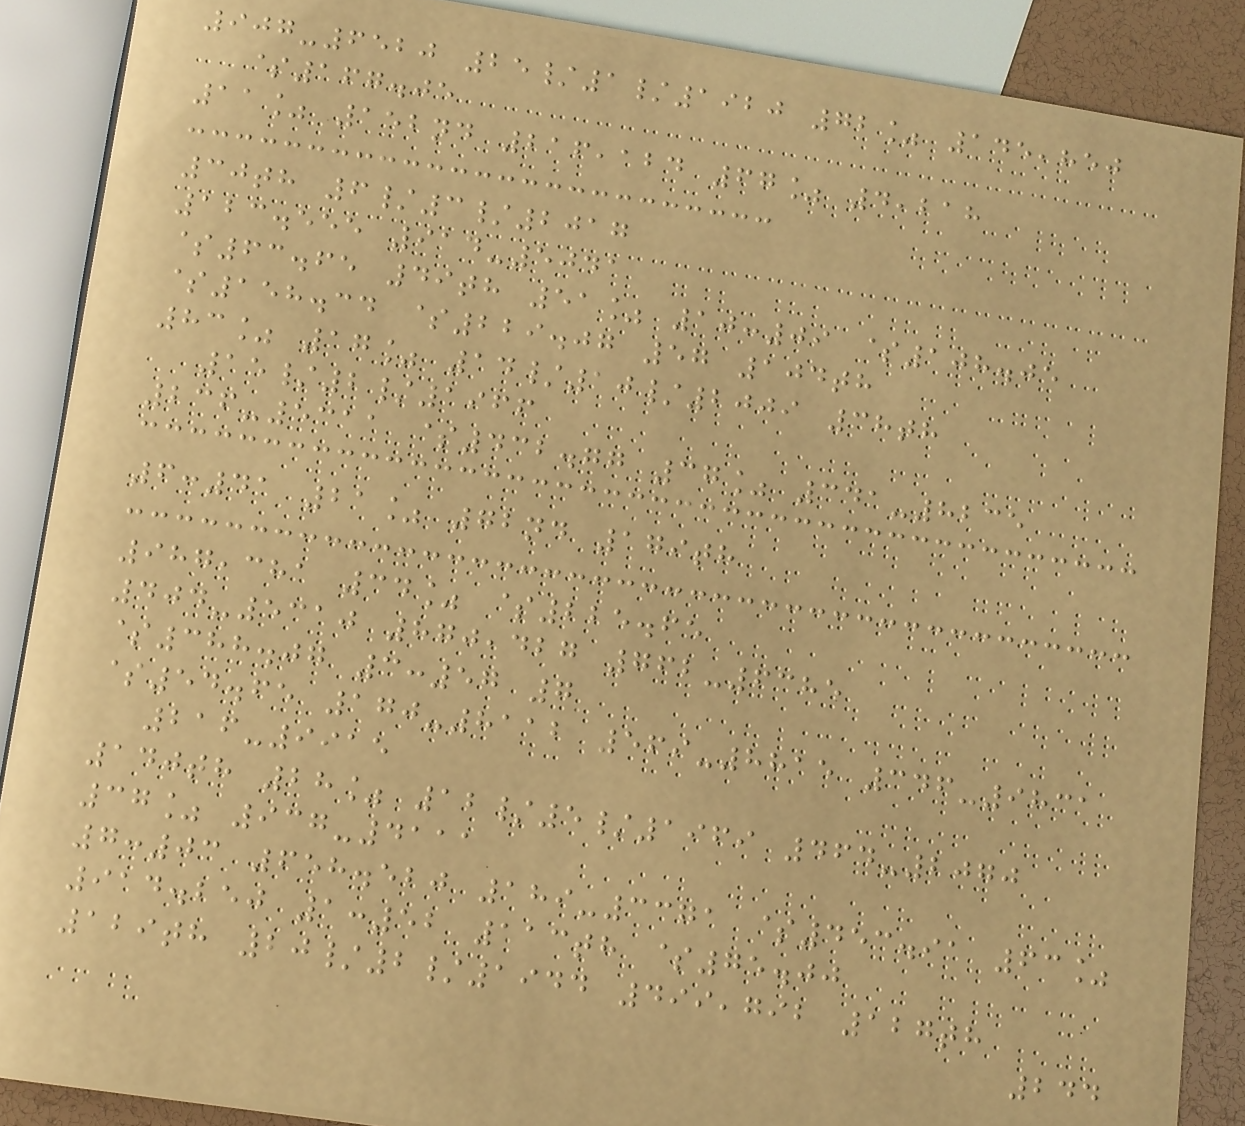907-6520 25/1/1920 72% 145,850
$167.05
11% 152nd 216,124 67% 4,218
30th 6/3/2017
123.555 914-5041
$63.65 49th 51% 10:09 $108.05
$158.34 $229.07 57 104th
83% 17% 14/10/2009 38th
15/2/1966
236-5311 $432.77 37% 341-8235
6:41 21% 72nd 179th
987,381 34% $225.65
404-5310 870,427 762-6385
$388.07 3:57 7
$54.65 170-8112 569-8815 346-9831
216-9915
140th 28% 12/5/1969 464-2070
37% 937-4111
7:03 658.520 189-3371 $453.91 63%
914.250 1:52 113th $75.00
129th 20/2/1944 499,792 127th
244
